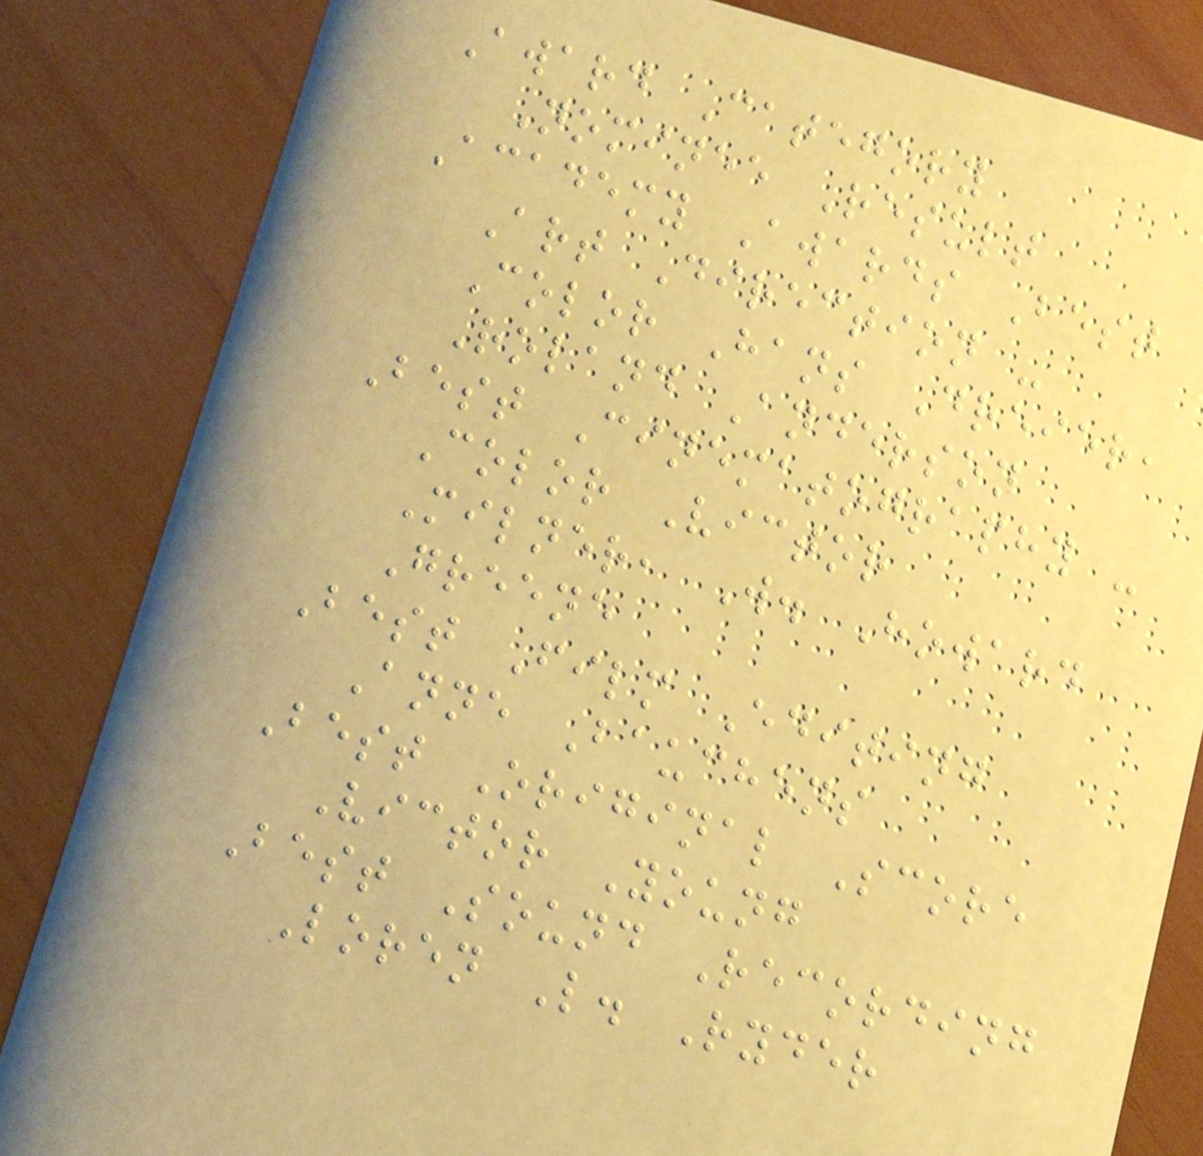Award Category
Nominee Result
Academy Awards Best
Art Direction -
Color Hans Dreier,
Roland Anderson
Best Cinematography -
Color Victor
Milner, W. Howard
Greene
Best Film Editing
Anne Bauchens
Best Original Score
Victor Young
Best Sound Recording
Loren L. Ryder
